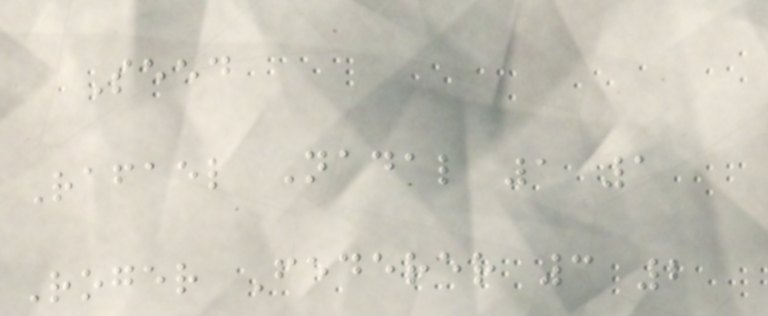Seed
Rafael Nadal 1 1
Roger Federer 3 2
